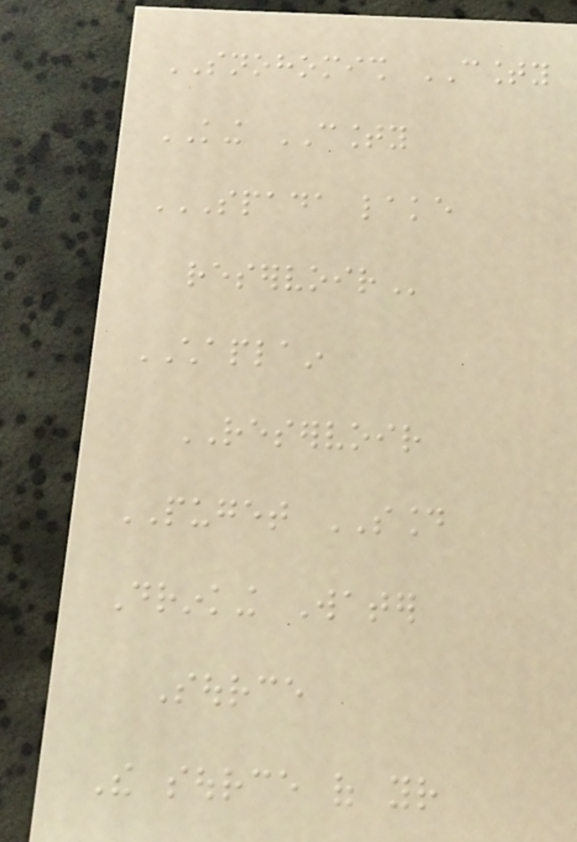SNOHOMISH COUNTY
KING COUNTY
SPADA LAKE
RESERVOIR
CHAPLAIN
RESERVOIR
PUGET SOUND
Drinking Water
Source
The source of your
